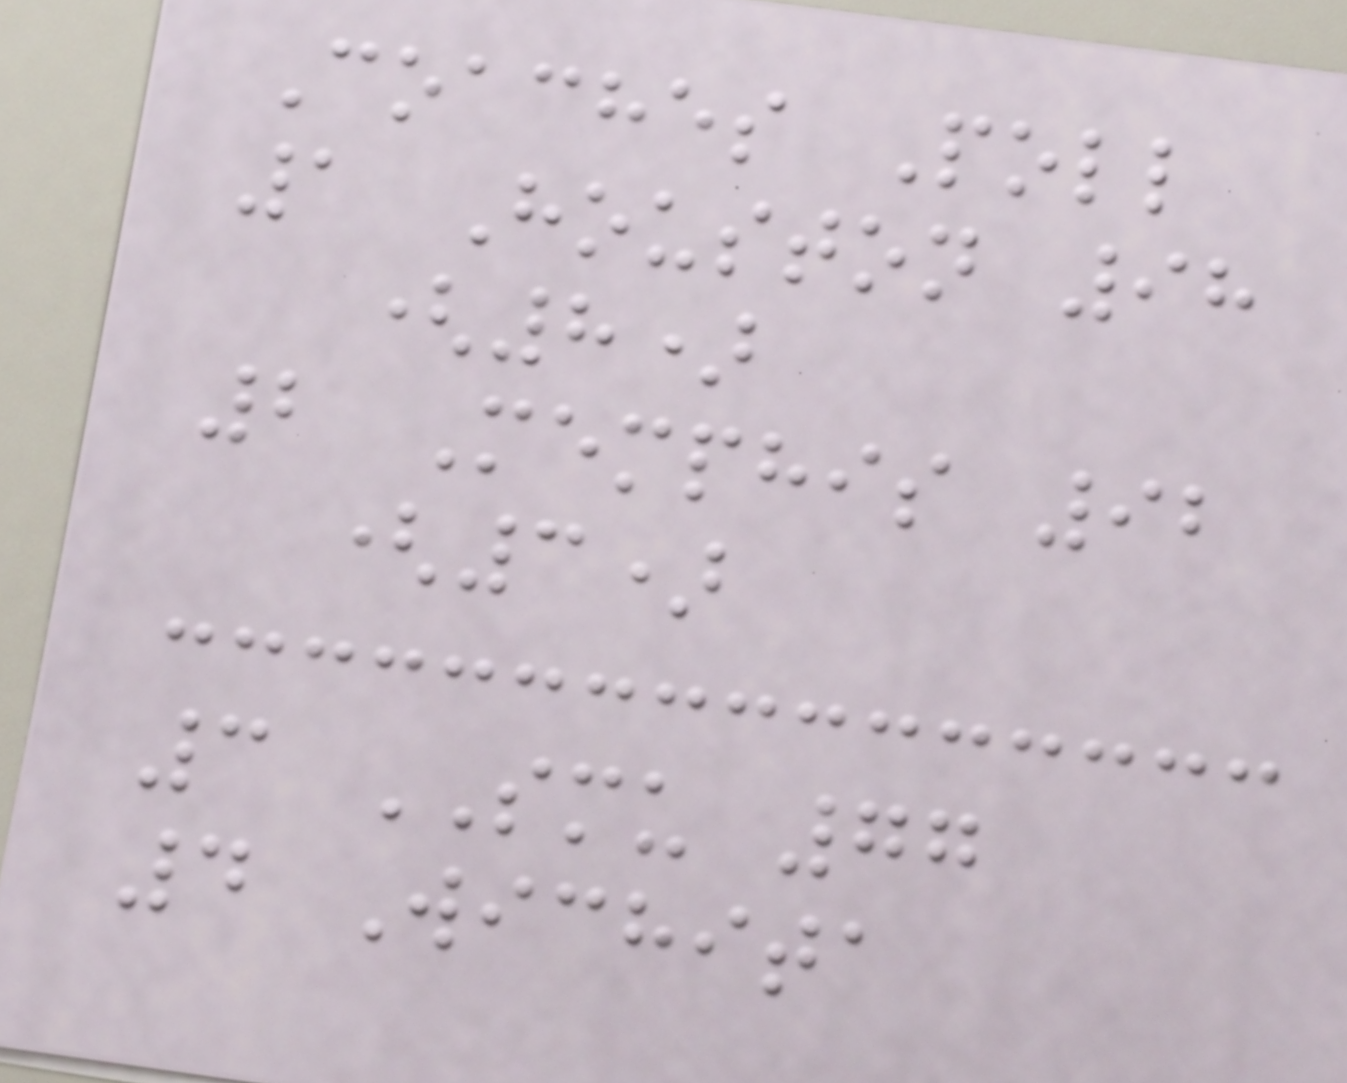Coaches Poll
1 Houston 98
(8)
2 Memphis 92
(3)
3 SMU 77
4 Wichita
